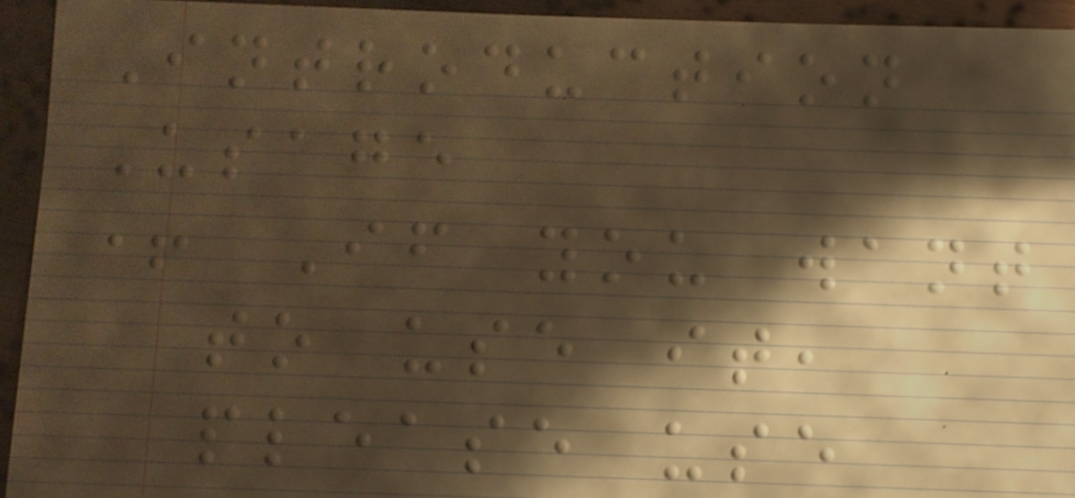Introduction
Usage
+ If you want
to use it,
please use
